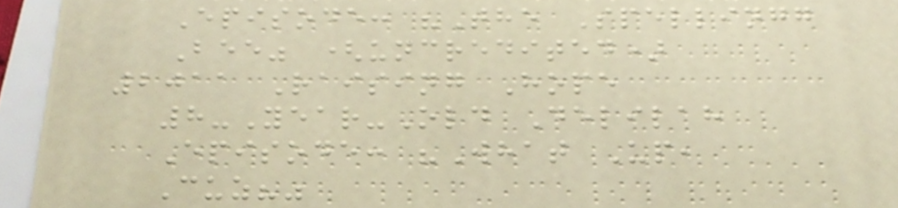Episode: "The Spellingg
Bee" (uncredited)
2011 Raising Hope
8-Year-Old Delilah
Episode: "What Up,
Cuz?"
